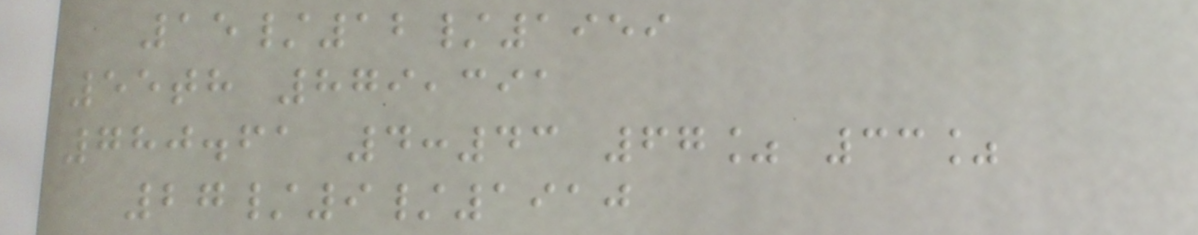15/12/1959
55th 879,391
780.61 4:43 67% 33%
27/9/1910
